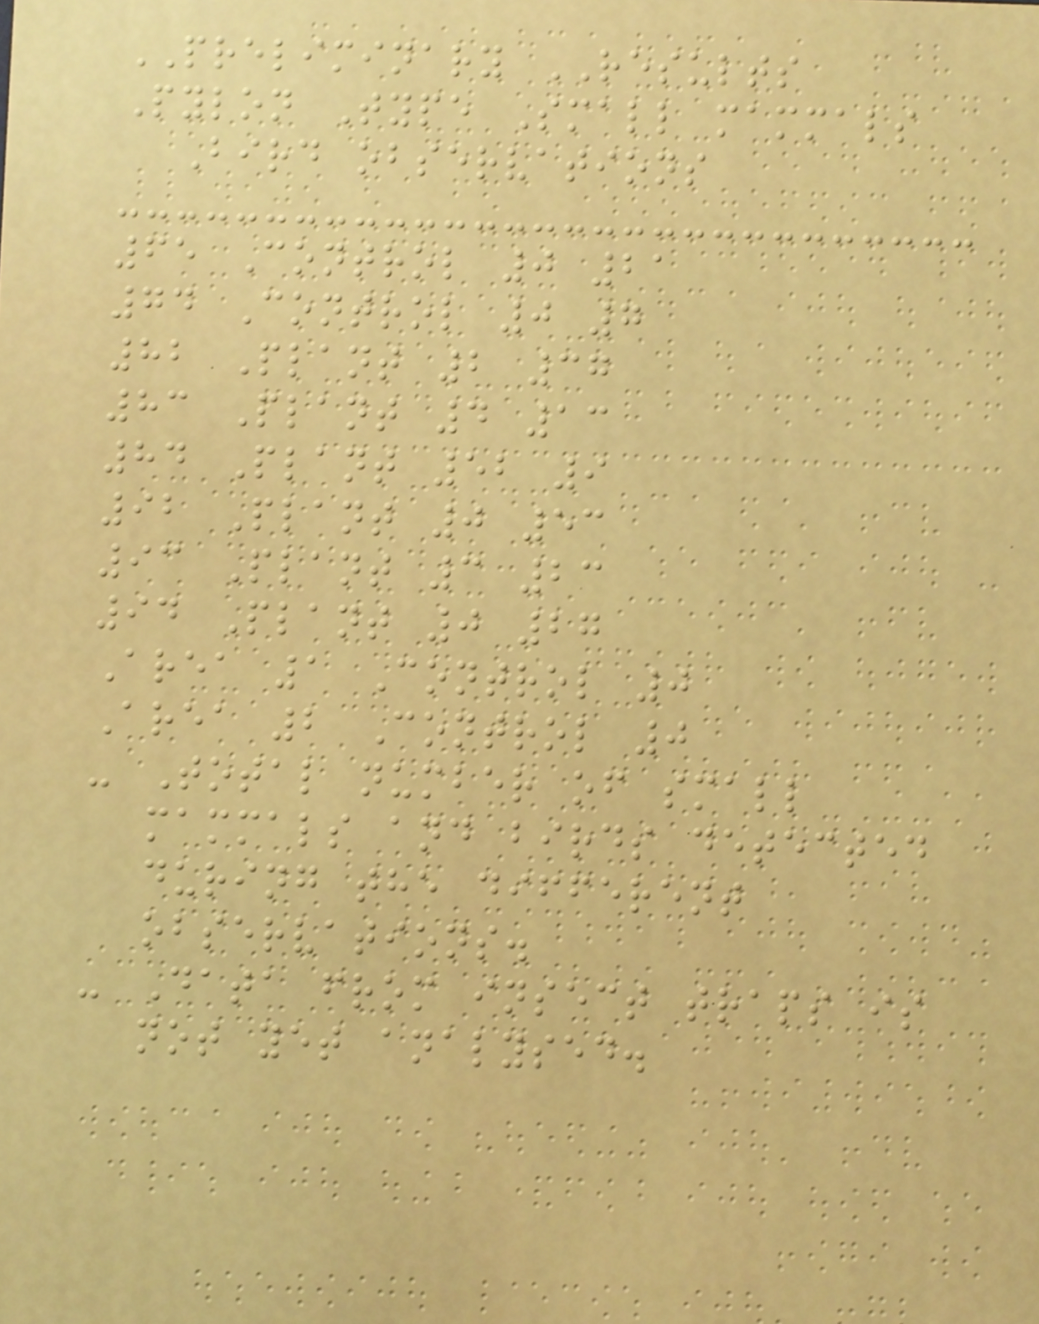PRELIMINARY RESULTS
Pylon Type Small mammals
Bird observations
65 Control 0 21
74 Control 0 7
82 Plant 2 37
83 Plant 4 13
84 Plant 52 9
92 Plant 0 53
93 Plant 3 23
94 Plant 0 27
Area 1 Control 0
Area 2 Control 0
- Total number of small
mammals and birds detected
during the different
observations.
- Data from insect traps is
not yet analysed.
